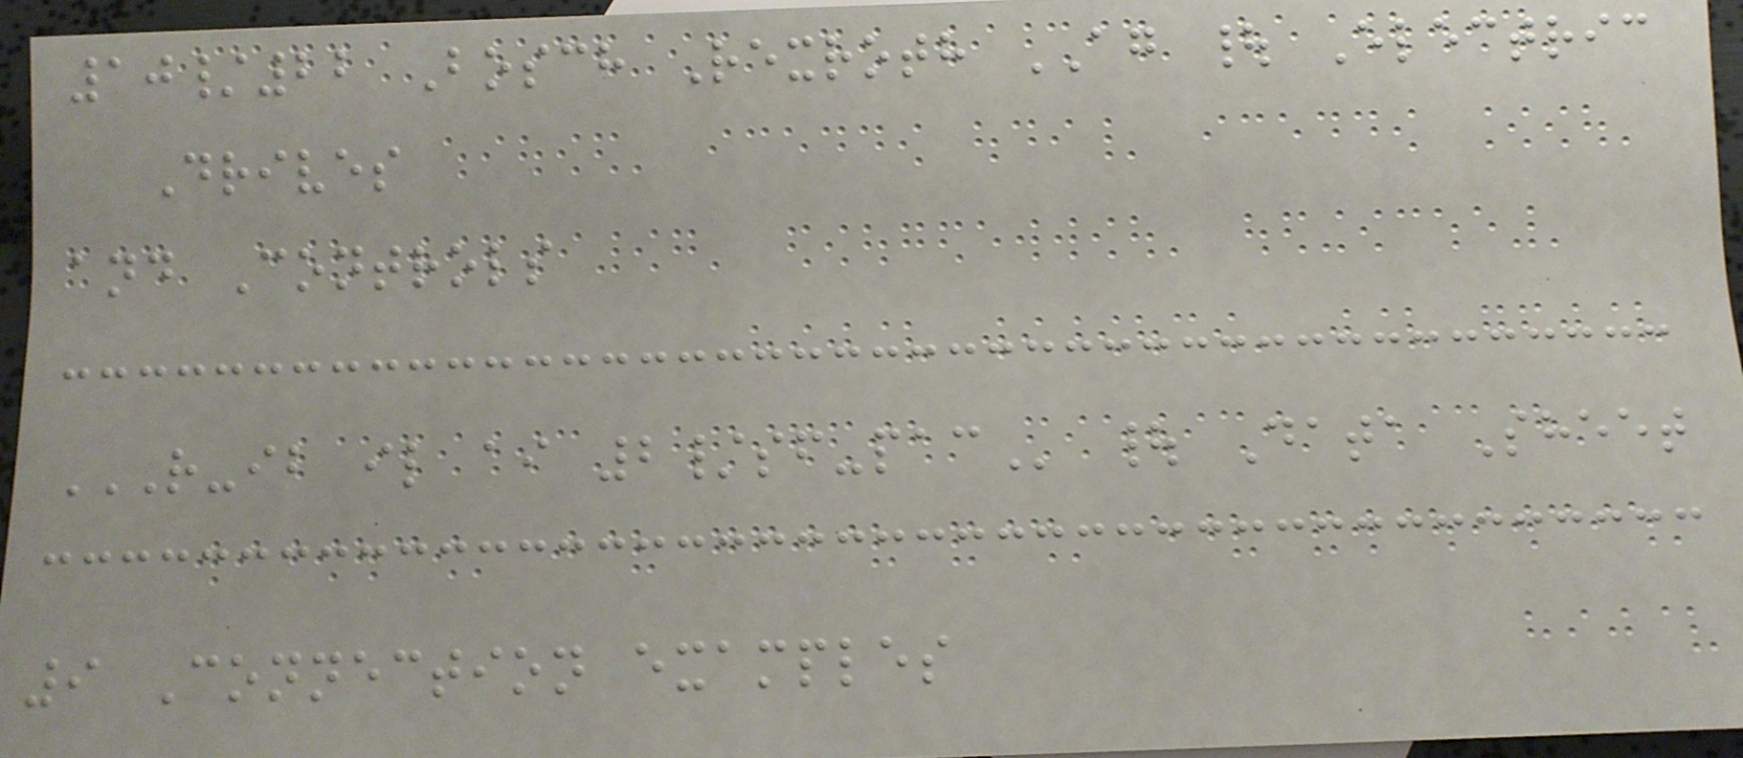10/22 Bosch Rexroth AG | Electric
Drives
and Controls
R-IB IL AI 2/SF-PAC | Data Sheet
9 Connection examples
